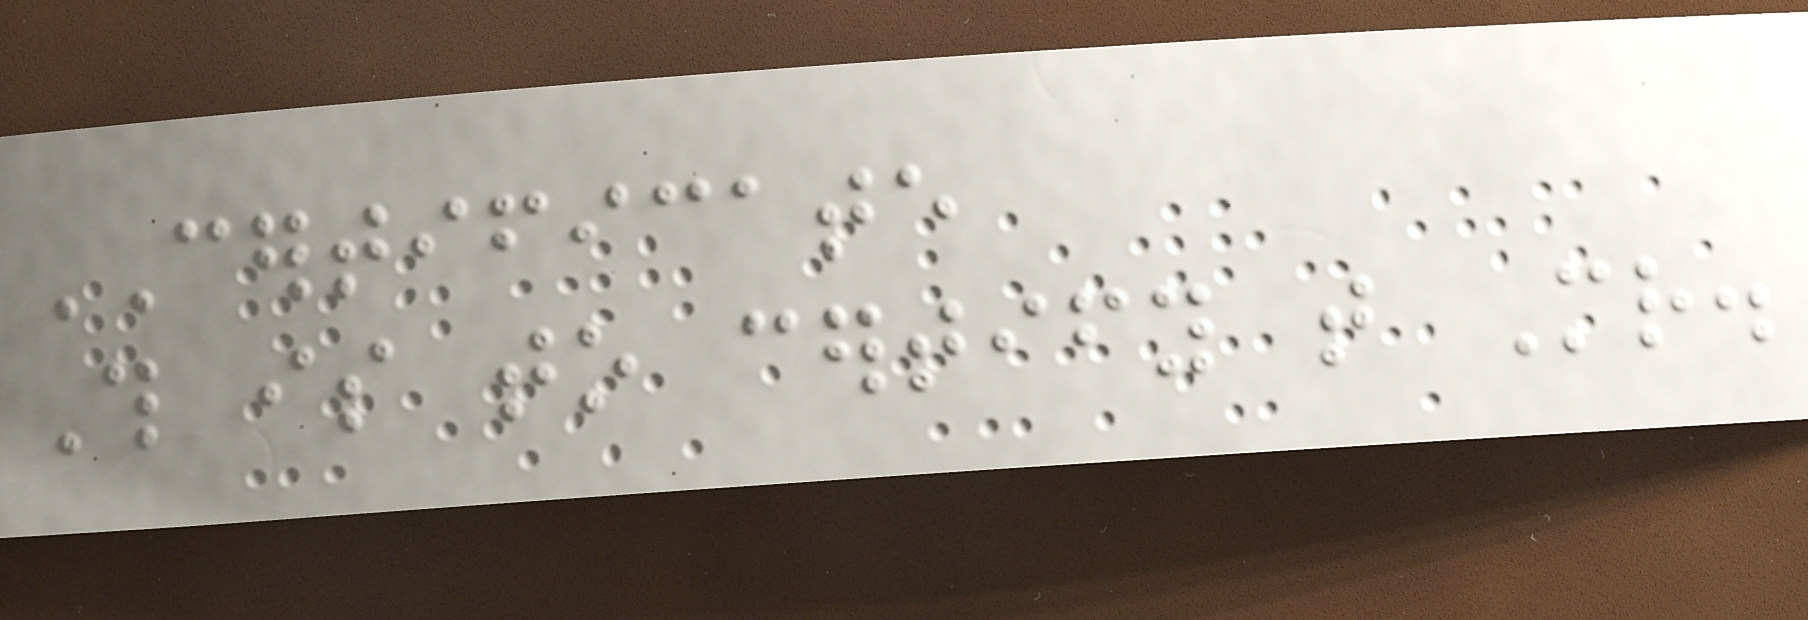CERTIFICATE
This is to certify that Mr.
